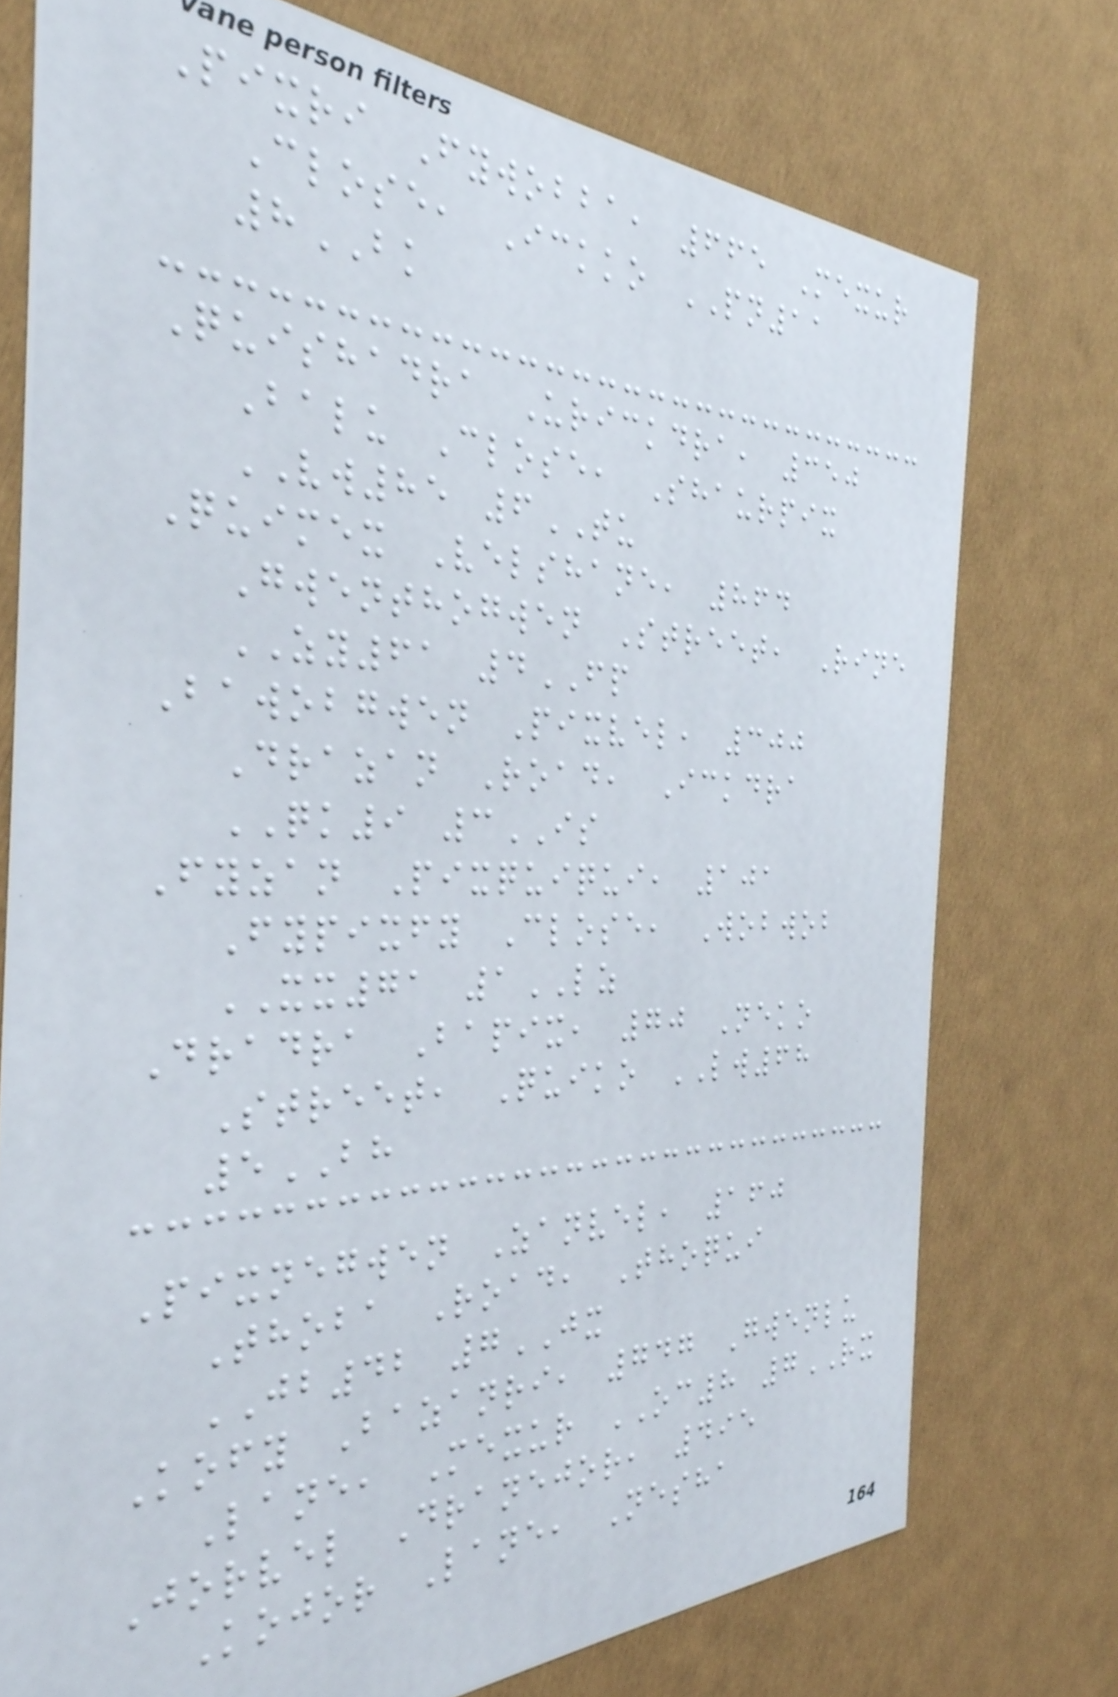Pixri Fywobba, 665 Mexur
Close, Ickko PN11
8BK
Quishadra Urickdra, 350
Balu Close, Shaurpix
VW85 6TU
Quimex Velshane, 864
Gwenthogwen Street, Rine
ZY61 4FP
Bawobgwen Pixvel, 300
Drazan Road, Ickdra
QK9 3IS
Fyzan Pixquiqui, 101
Fypixfy Close, Wobwob
XX71 1LZ
Dradra Bapix, 70 Neko
Street, Quiko LW68
5BH
Pixnegwen Zanvel, 160
Thoba Road, Thoqui
JB42 7JX
Kofy Bazanri, 747 Gwenlu
Lane, Mexur OC8 7RX
Jorvel Dranejor, 495
Kojor Lane, Nesha
